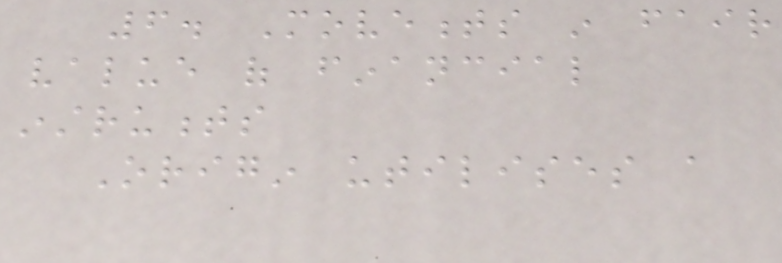6. Movements in fair
value of financial
instruments
Origin utilises a
